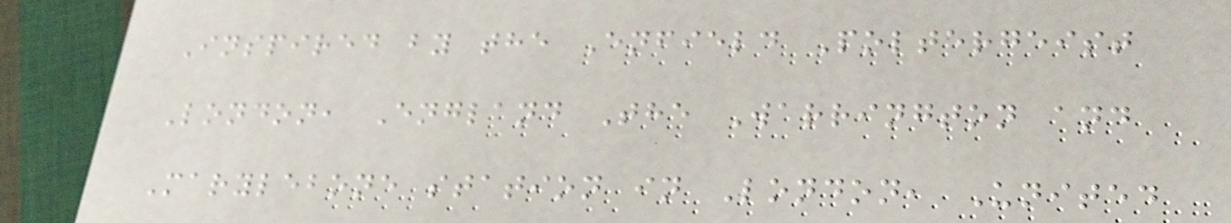Inspired by the Enfield Poltergeist
London, England The Warrington and
Marylebone station in London, United
